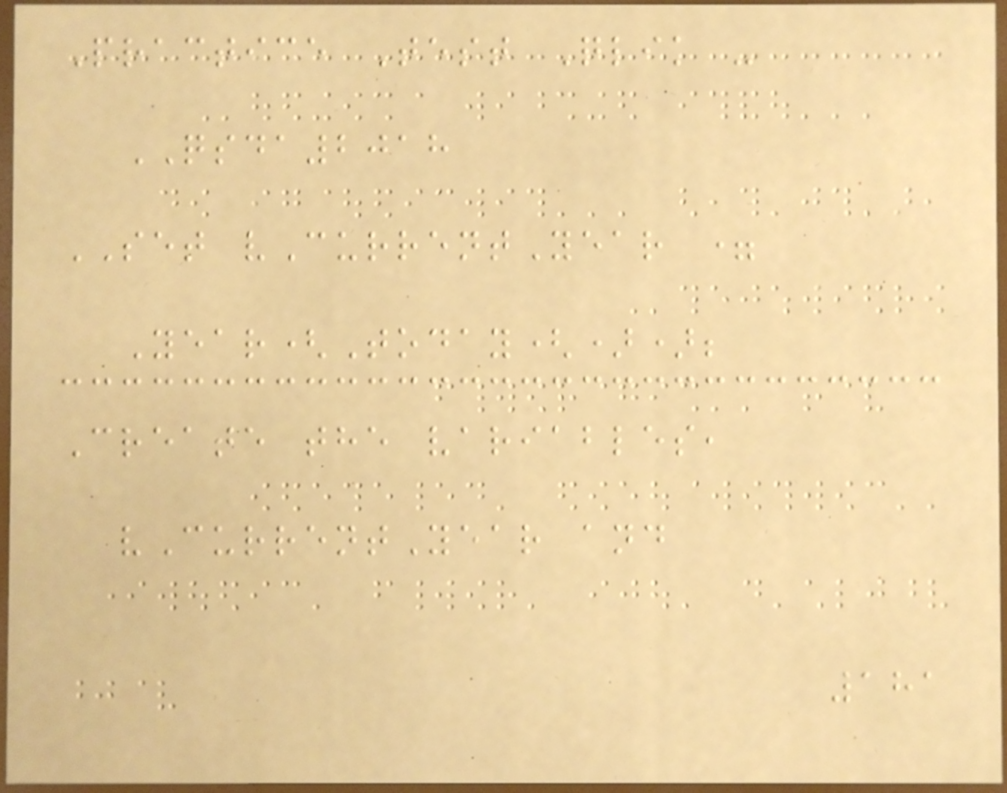Practice Test Qlik -
QSDA2018
SET vCurrentYear =
Year(Today());
Create the variables,
vCurrentYear and
181
